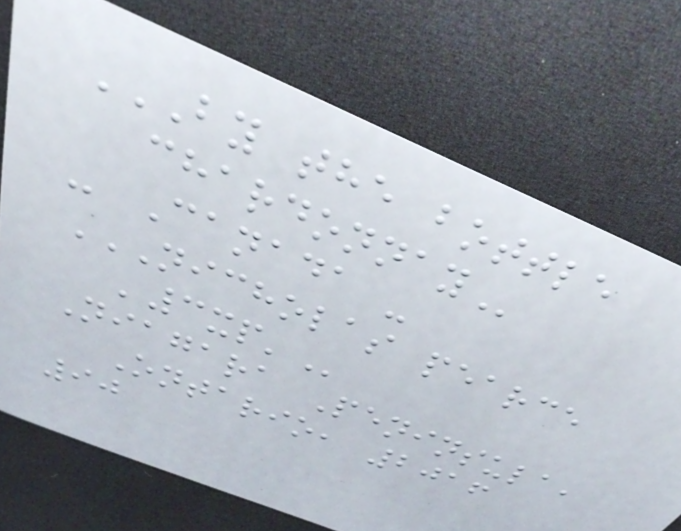BY THE BOTTLE
CHARDONNAY
- Canada -
NICHOLAS PEARCE
'3XP'
Niagara Peninsula,
Ontario, 2016
90
